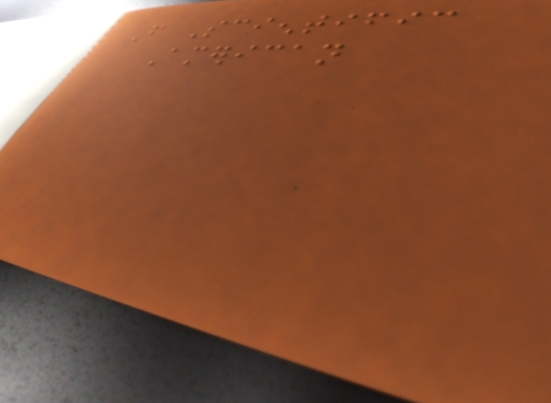From Scientific
American
